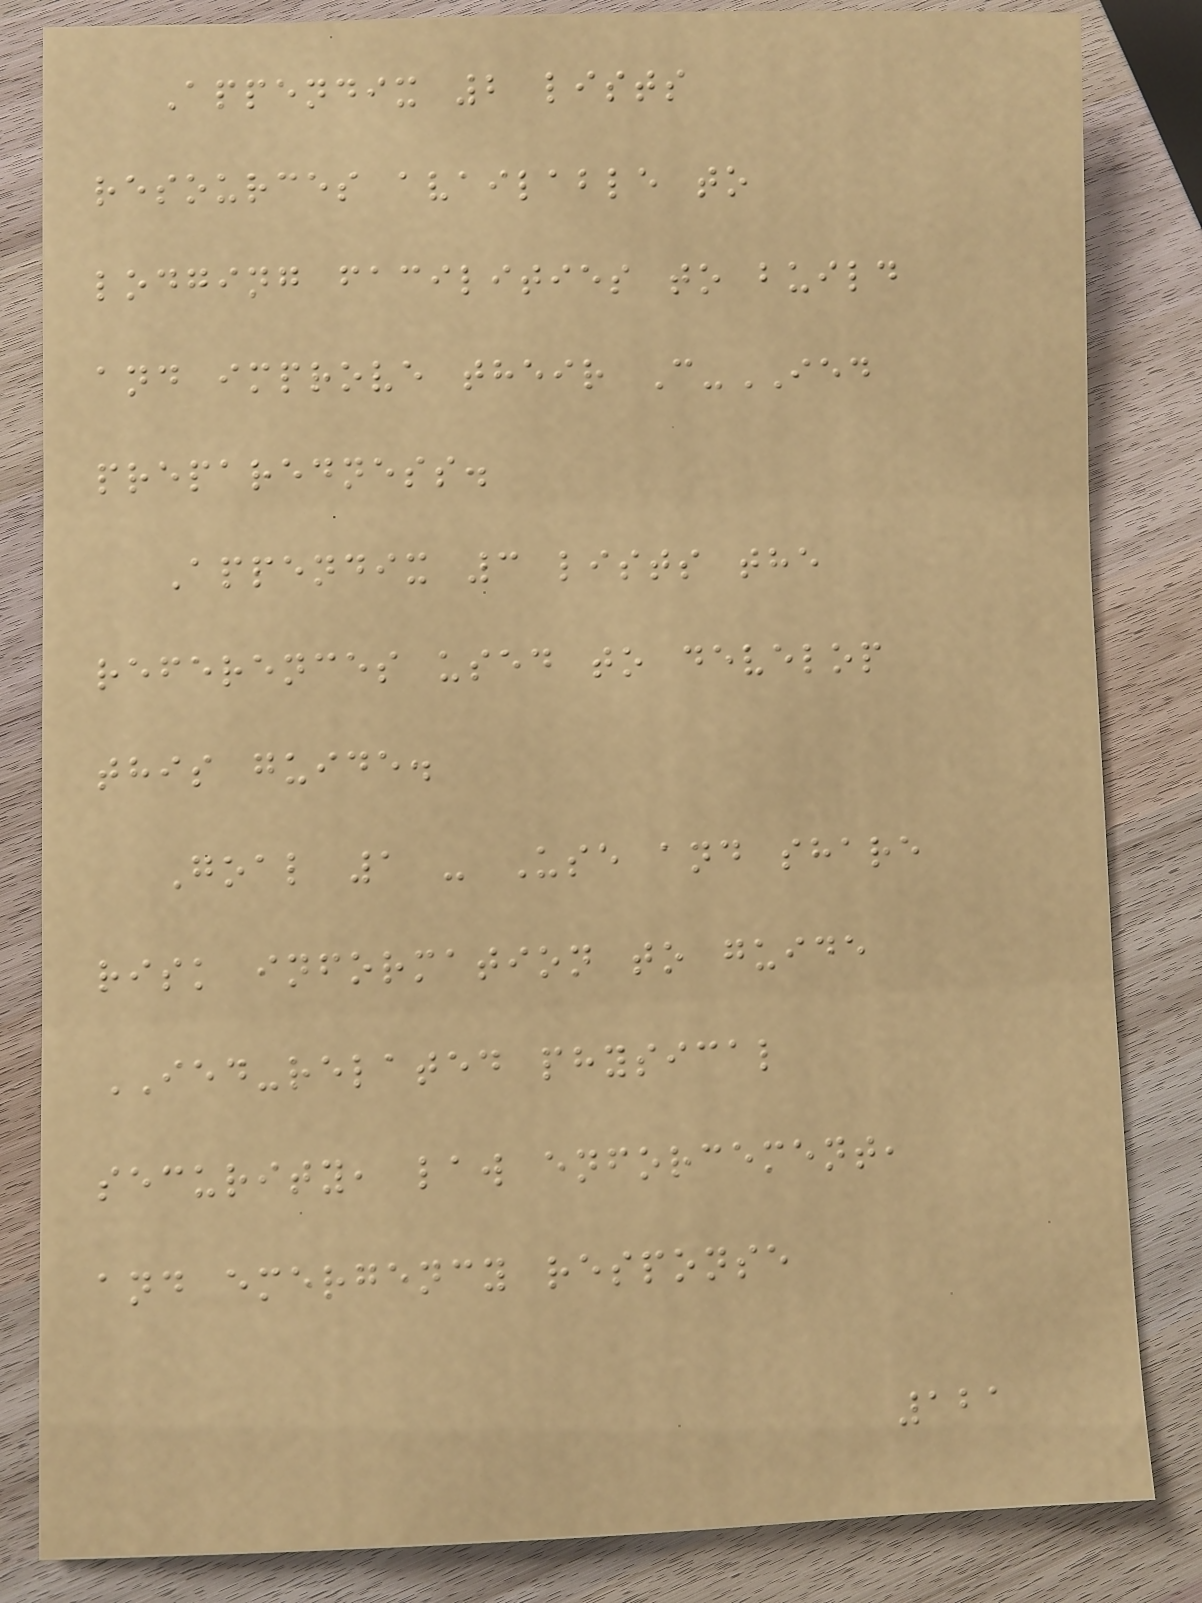Appendix 2 lists
resources available to
lodging facilities to build
and improve their C-IED
preparedness.
Appendix 3 lists the
references used to develop
this guide.
Goal 1 - Use and share
risk information to guide
IED-related physical
security, law enforcement,
and emergency response
121
